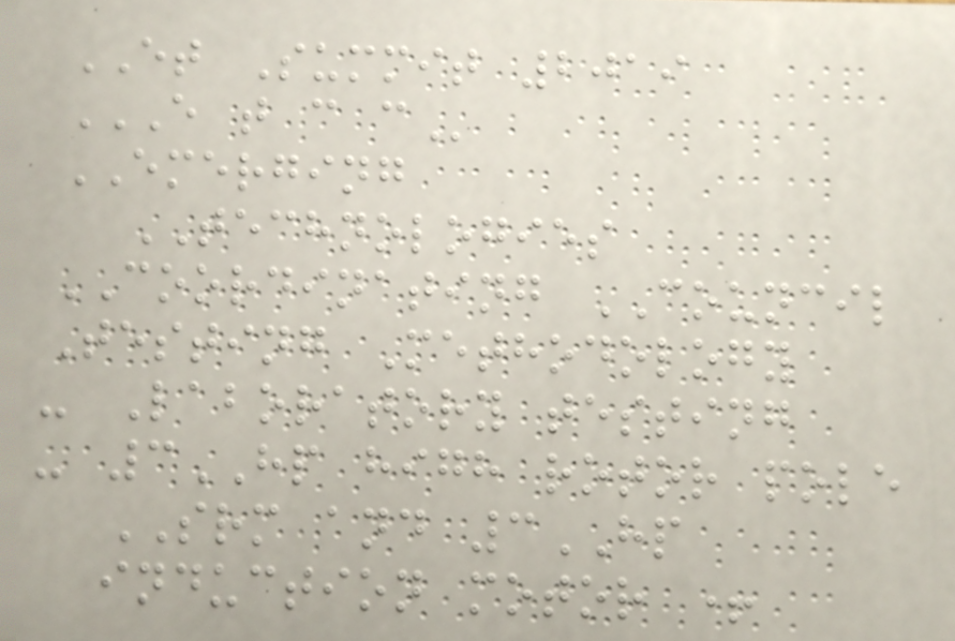ET Summit 2019
E T C C
EMERGING
TECHNOLOGIES
COORDINATING COUNCIL
Testing Methodology
- Laboratory testing
- 3HP high rotor pole
SRM and 3HP
induction motor +
